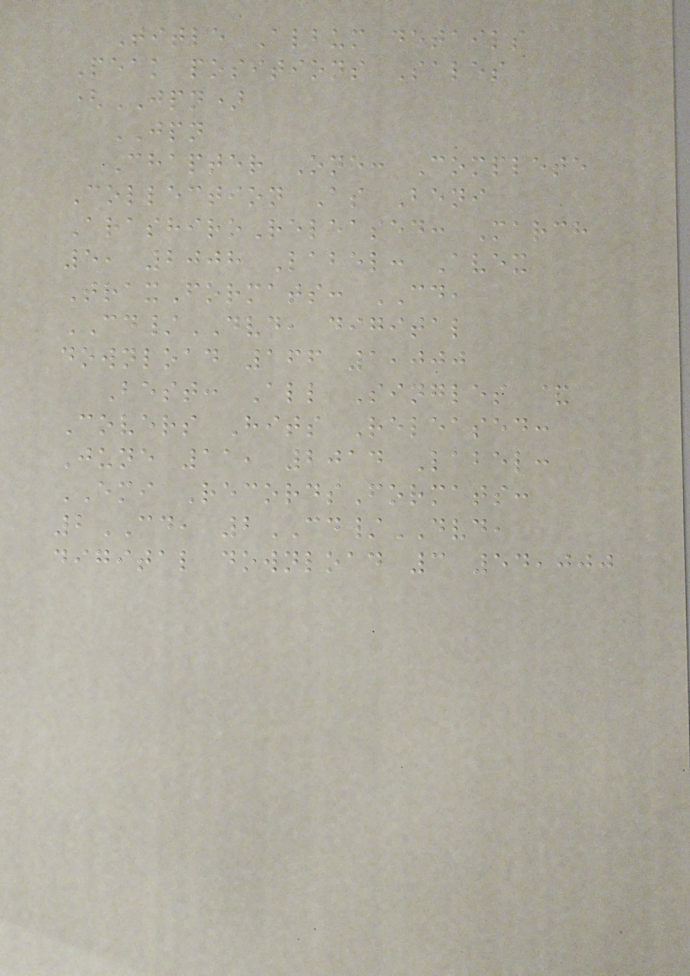Title Album details
Peak positions Sales
(JPN)
JPN
Chapter One: Complete
Collection As Beni
ArashiroReleased: March
5, 2008 Label: Avex
TraxFormats: CD,
CD/DVD, digital
download 166 1,000
Best: All Singles &
Covers Hits Released:
June 11, 2014 Label:
EMI RecordsFormats:
2CD, 2CD/DVD,
digital download 3 54,000
